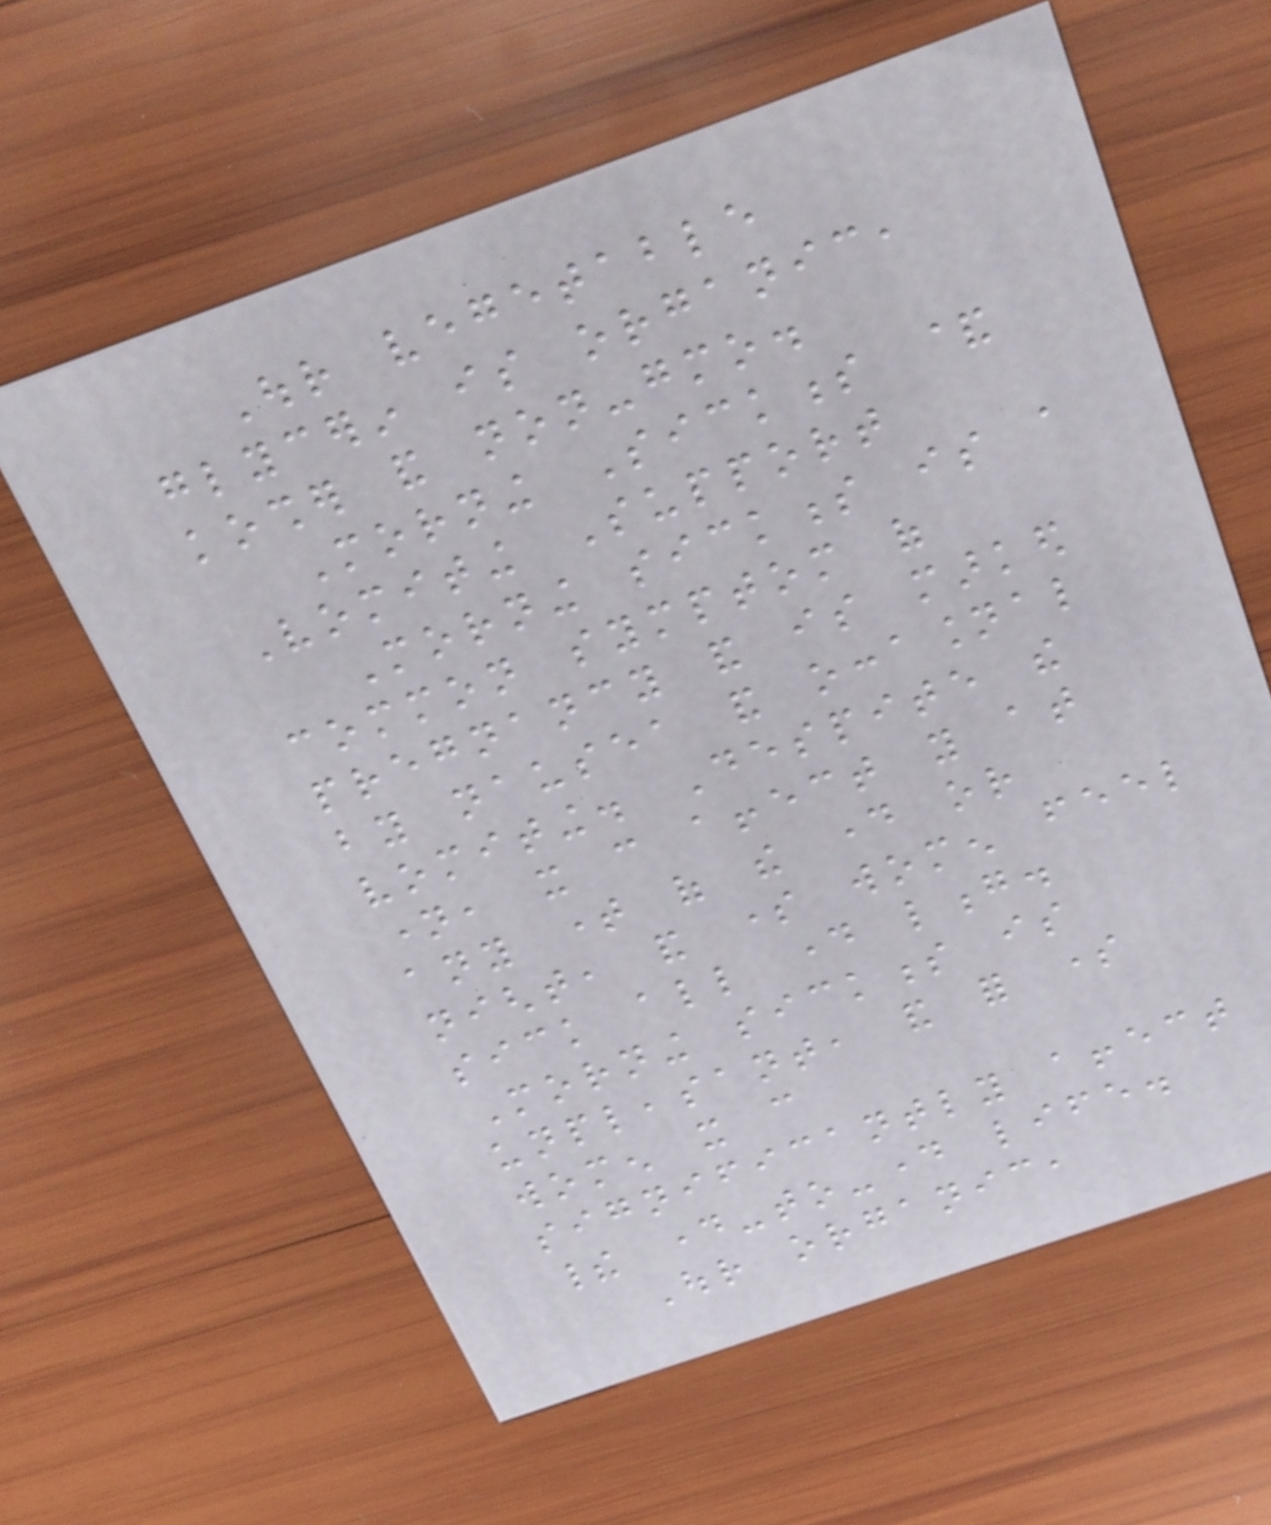Our vegetable
glycerin is organic,
kosher and non-gmo.
Morning Sickness &
Vomiting Support
Morning sickness is a
common symptom of
pregnancy and is marked
by nausea and occasional
vomiting. Despite the
name, it can affect you at
any time of the day or
night, and some women feel
sick all day long.
Morning sickness is
unpleasant, and for some
women it can
significantly affect
their day-to-day life.
Our organic,
